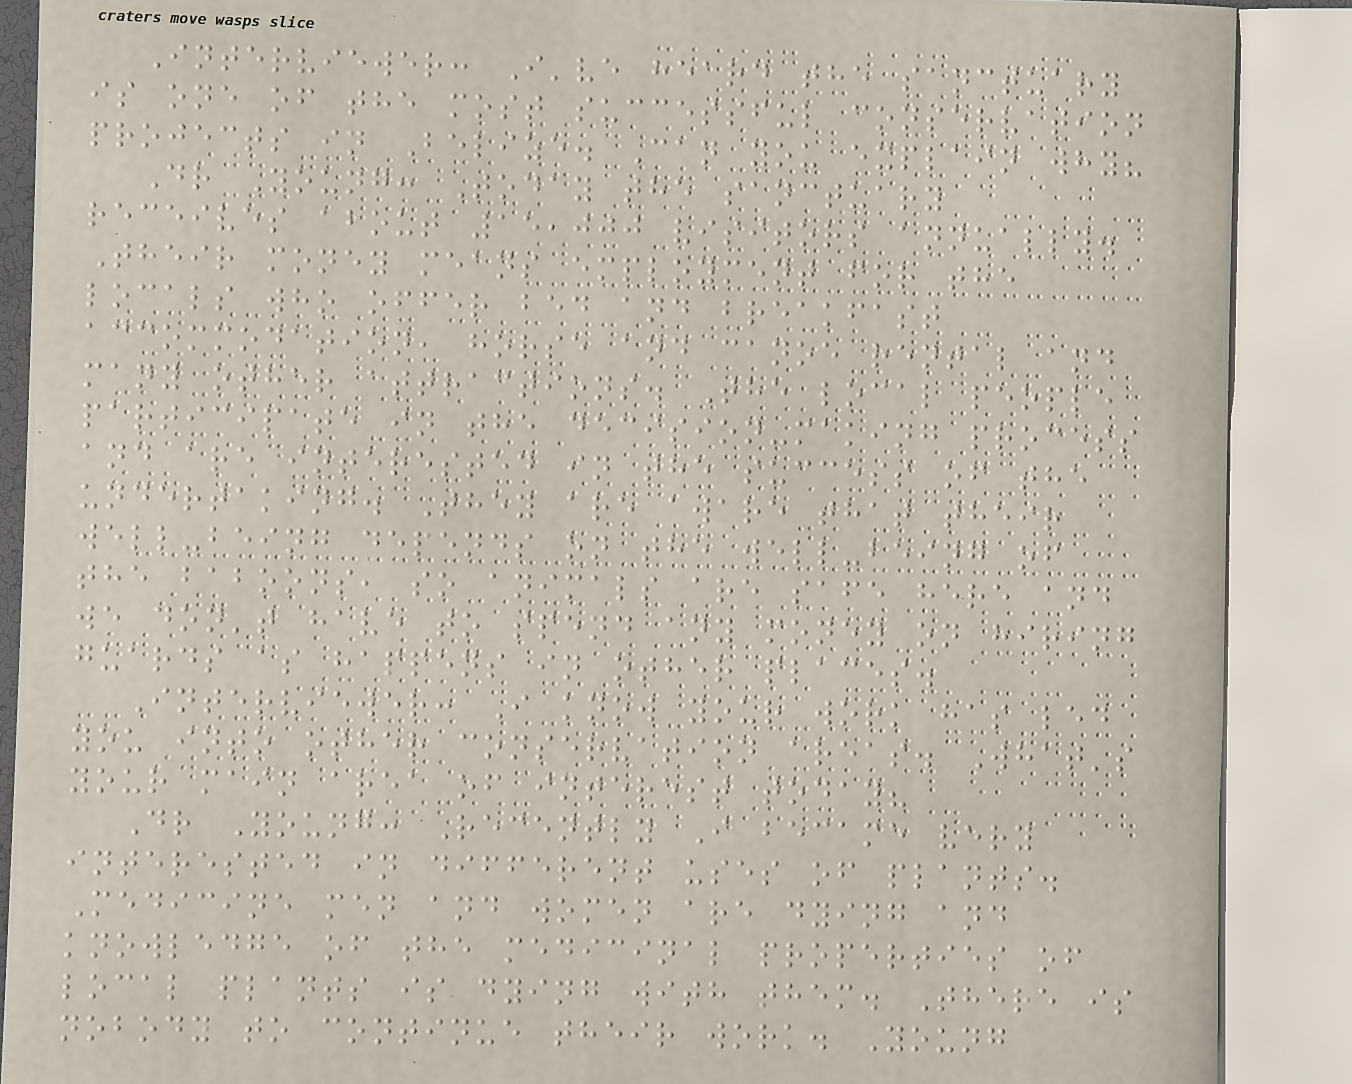Interviewer: I've heard the sanctuary
is one of the most successful conservation
projects in Belize. Can you explain why?
Dr Young: Today the sanctuary
receives about 15,000 visitors annually.
Their money means employment for the
locals who offer bed and breakfast
accommodation, horse and canoe rental and
many other attractions. The local people
participate in the decision-making process
and are interested in the success of the
undertaking. They are aware that their
well-being depends on the well-being of
the baboons, so animals are safe here and
we don't have to spend any money on hiring
guards as happens in other places.
Interviewer: I know your work has led
you into other conservation areas. What's
your main area of interest today?
Dr Young: Recently I became very
interested in different uses of plants.
Medicine men and women are dying and
knowledge of the medicinal properties of
local plants is dying with them. There is
nobody to continue their work. Young
